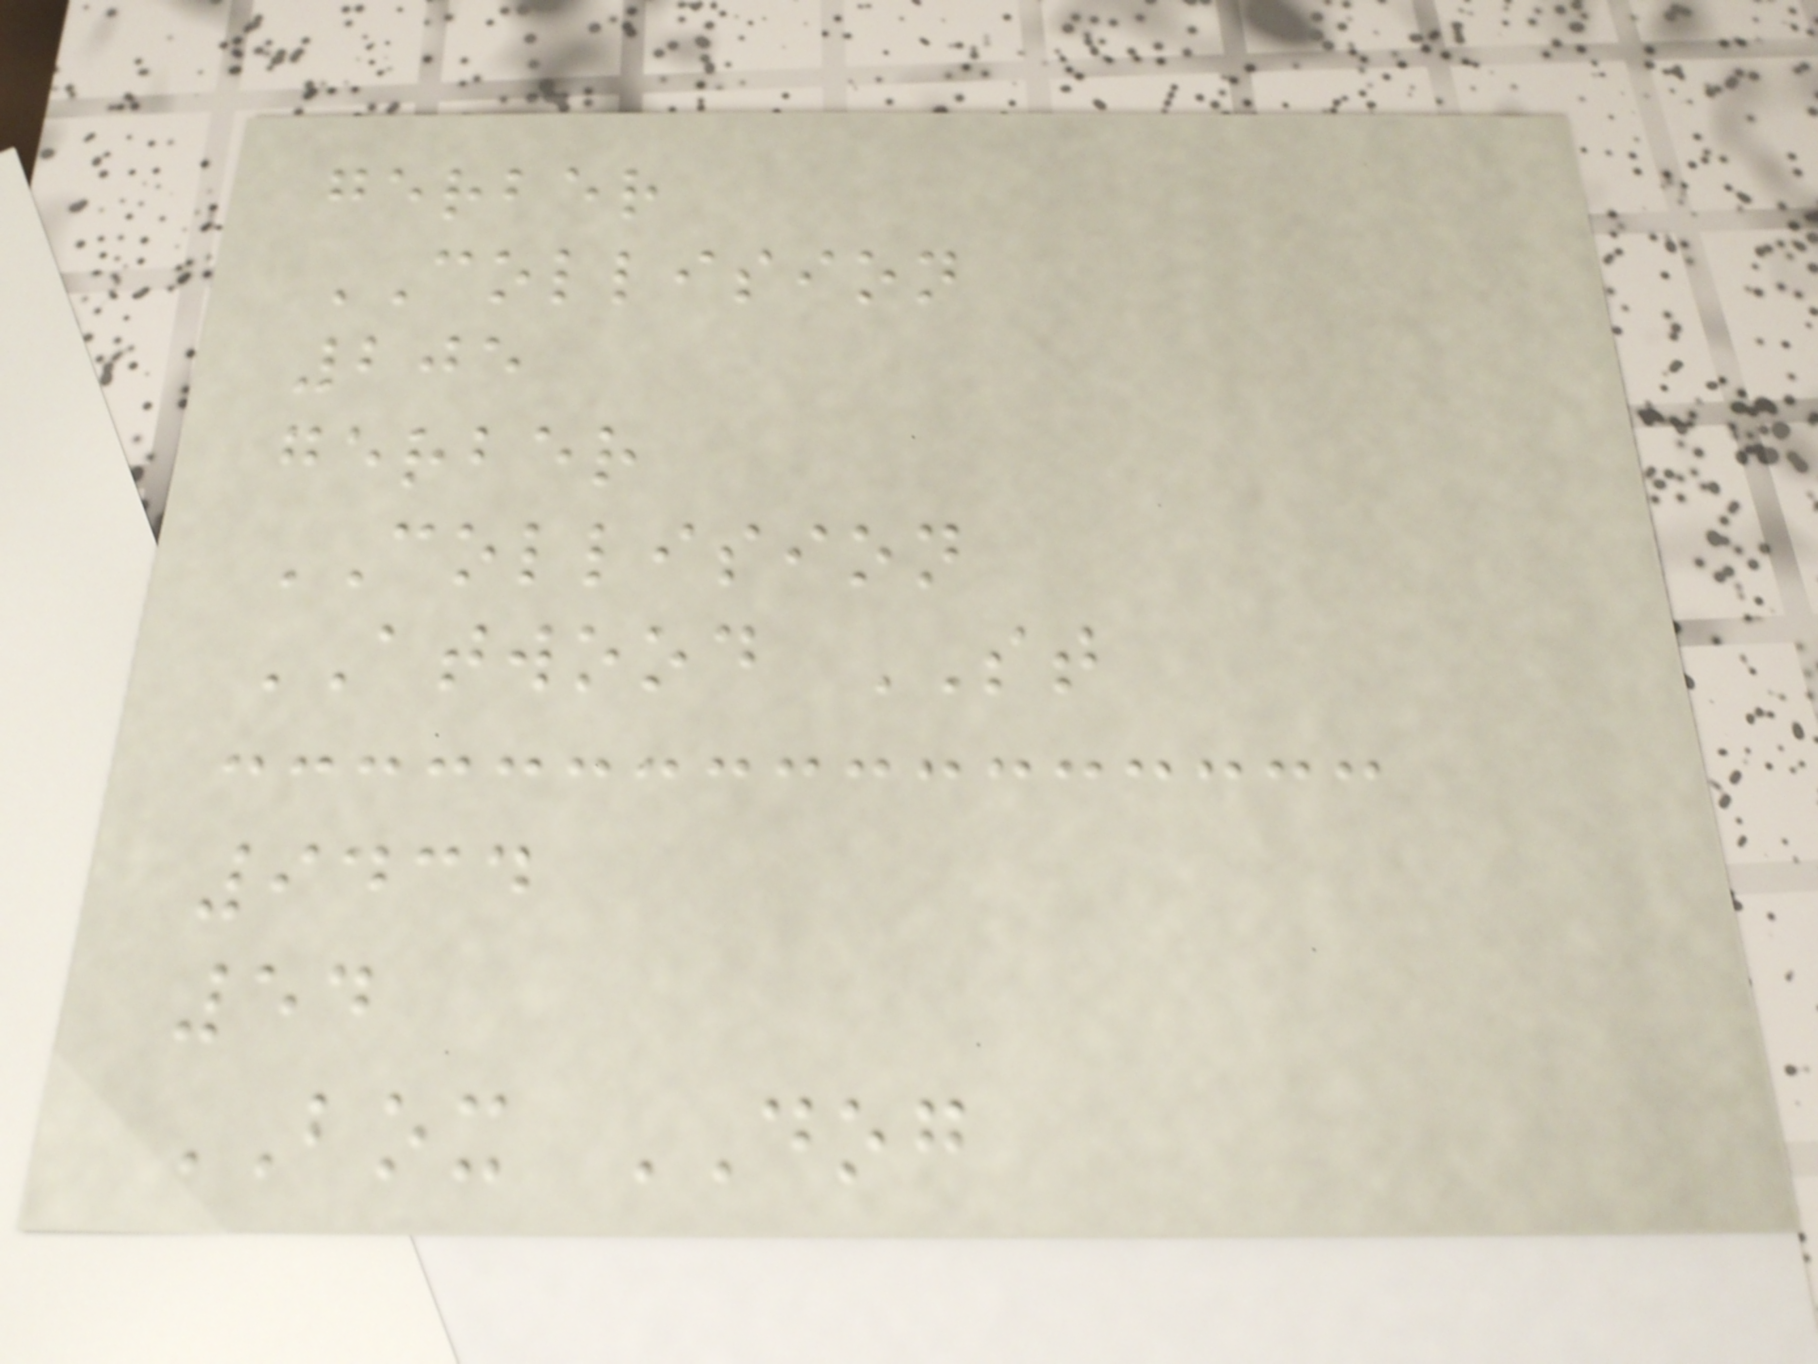gerber
COLLISION
205
gerber
COLLISION
ATWOOD ST
9434
54
BOX DOG
